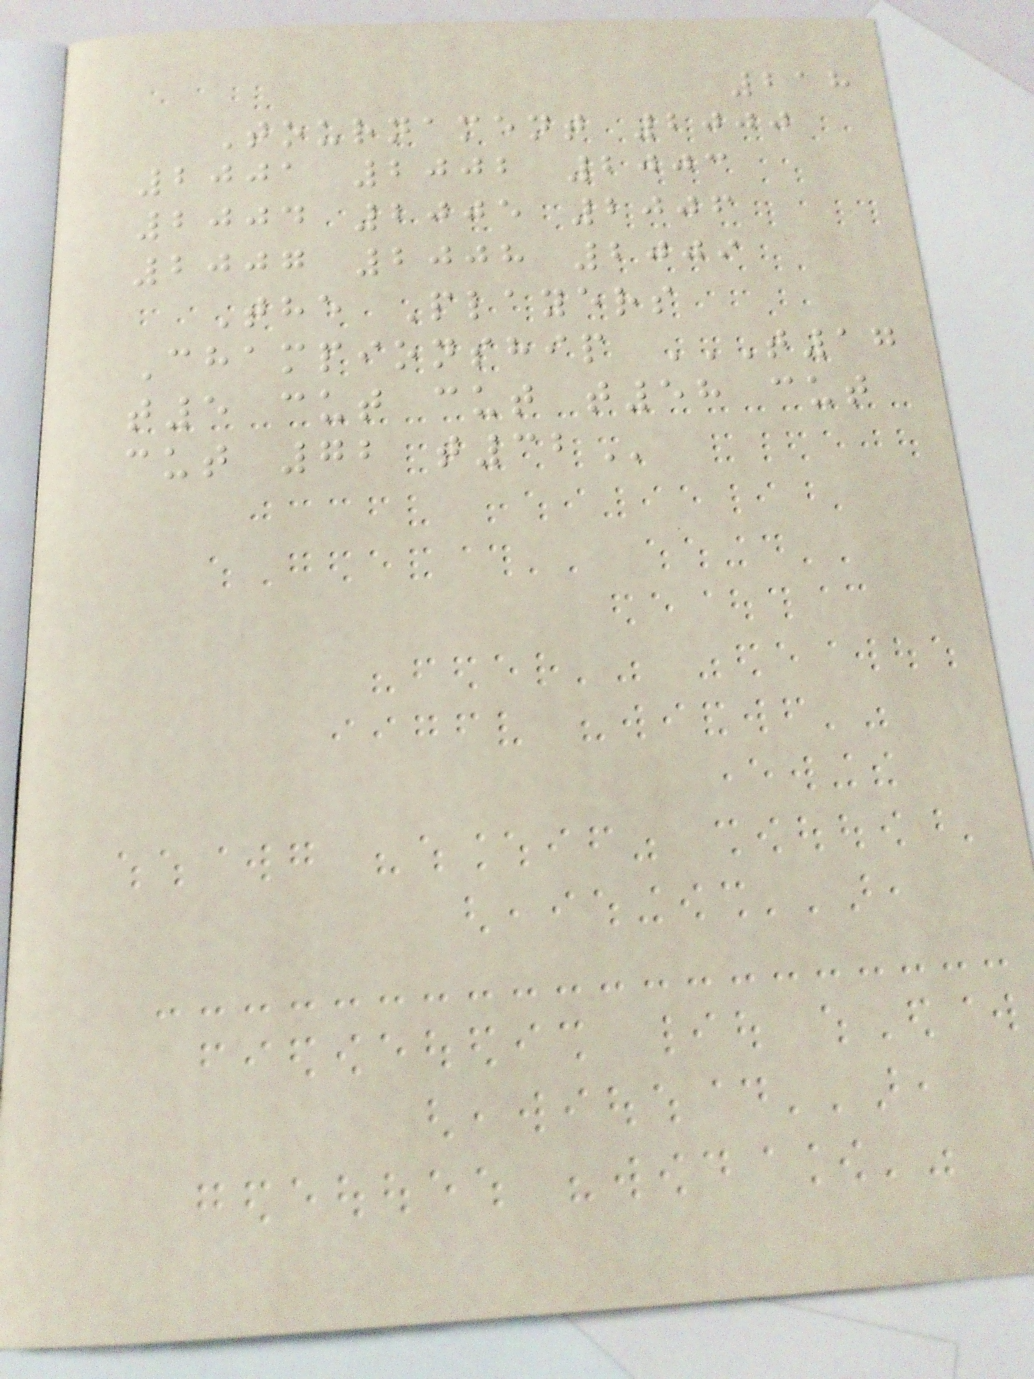218
Tournament 2000
2001 2002 2003
2004 2005 2006
2007 2008 2009
The Players
Championship T17
T5 CUT CUT T58 CUT
CUT 72 T32
